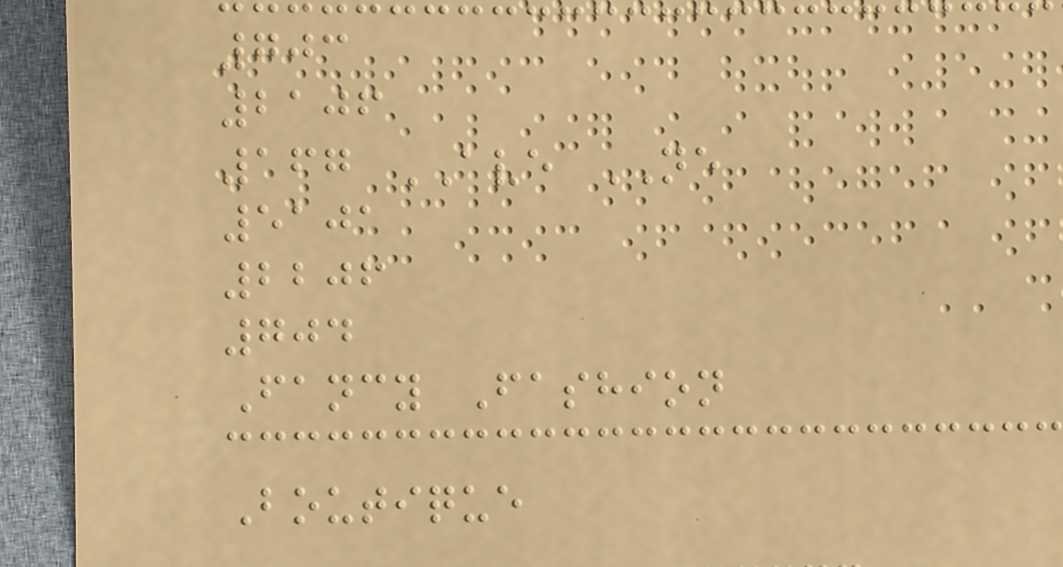703
2106
167 AVE NE
5101
2206
704
Fancy Fashion
Boutique
